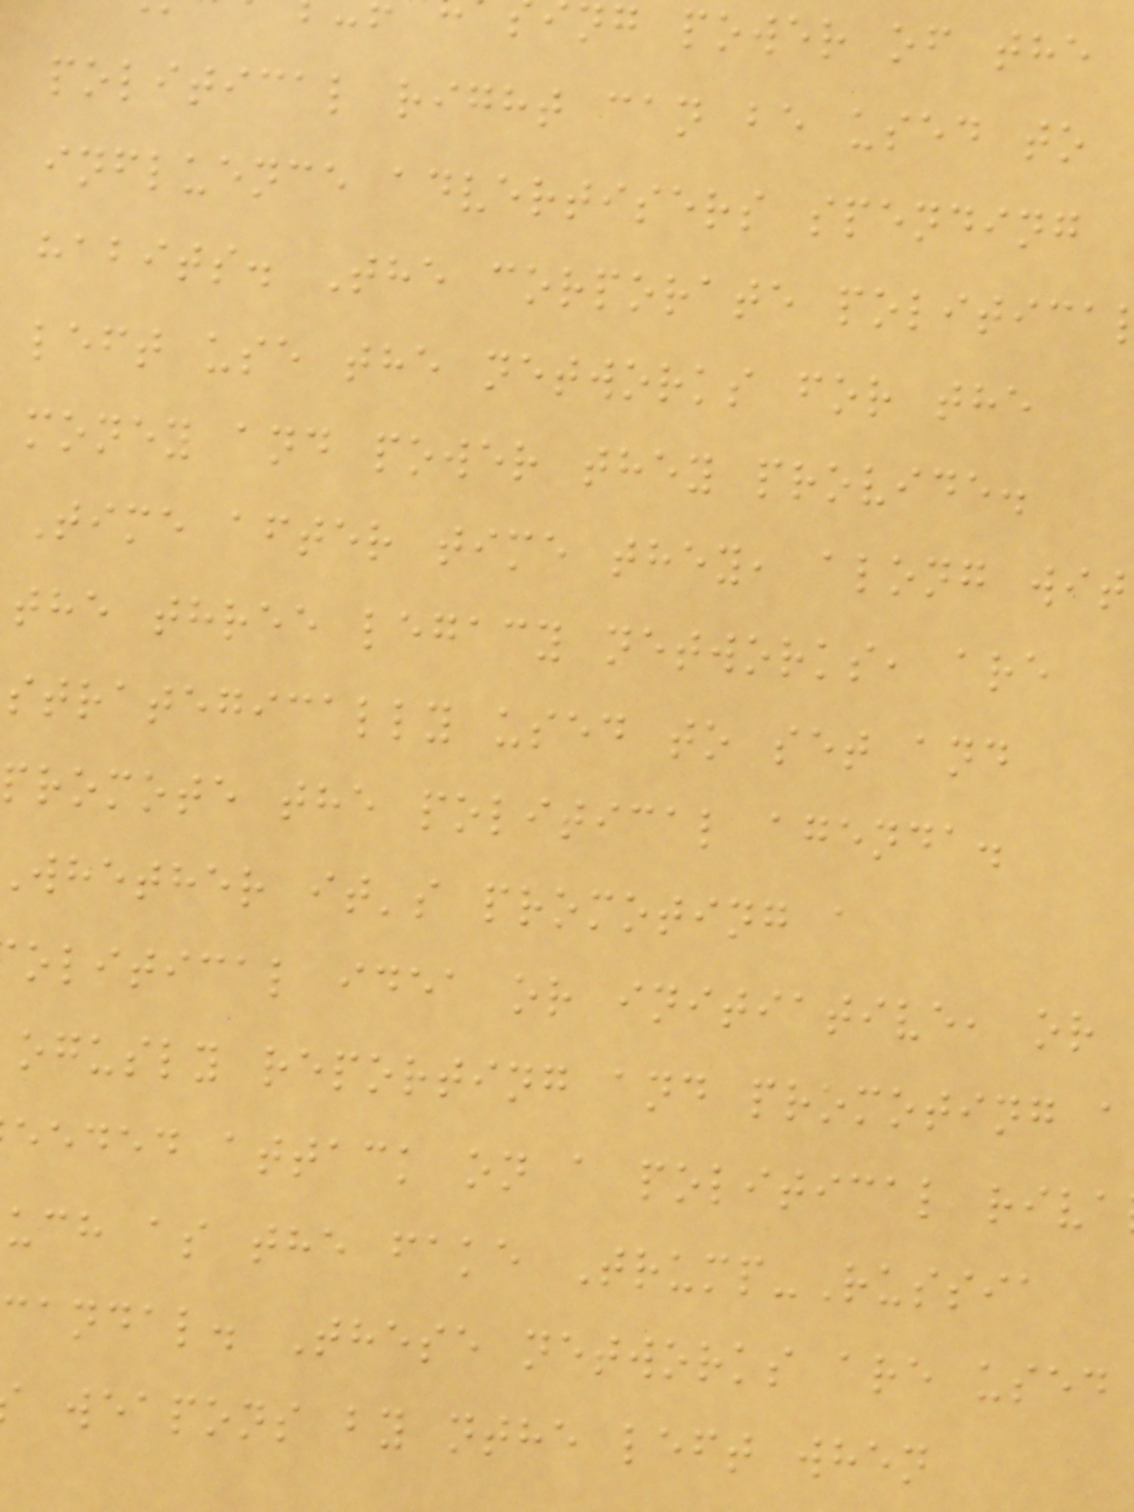ng power of the
political right can be used to
influence advertisers spending
habits. The corporate politica
left use the networks for the
money and power they provide.
Time after time they, along wit
the three legacy networks, are
strategically used to set and
promote the political agenda.
whether it's promoting a
olitical idea or initiative, or
ogusly reporting and promoting a
eeded attack on a political riva
uch as the fake Trump-Russia
candal. These networks are used
weapons by nthe left when
